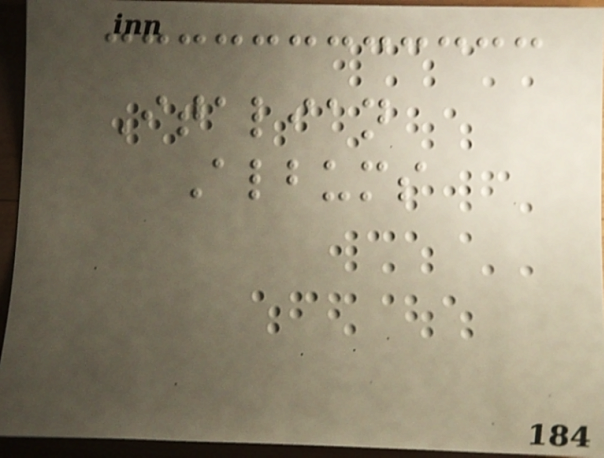Italian
Albums
